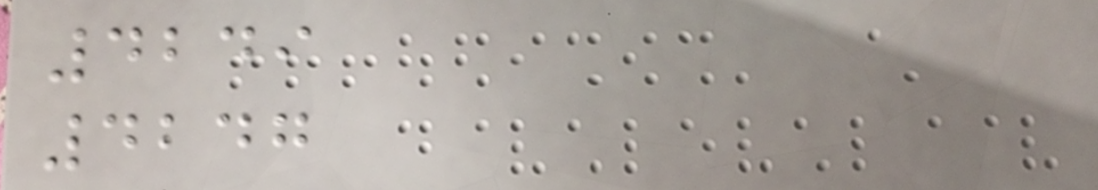4249
4247
